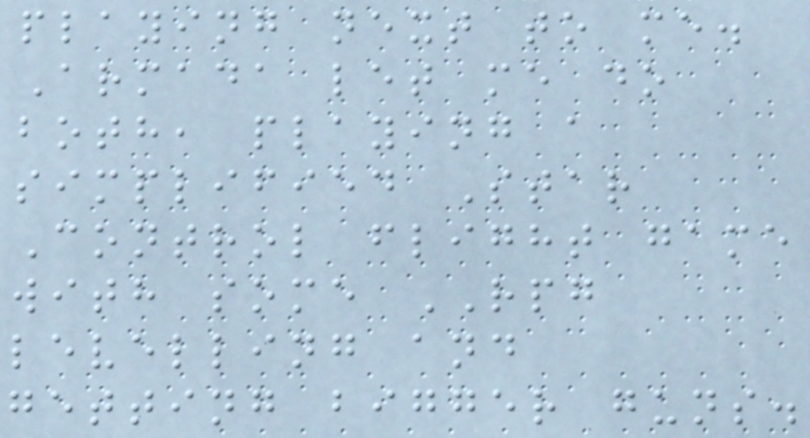playing next to me.
Armada let me do
both, playing a
simplified Star
Control flight game
with some RPG
levelling and
getting bigger guns.
